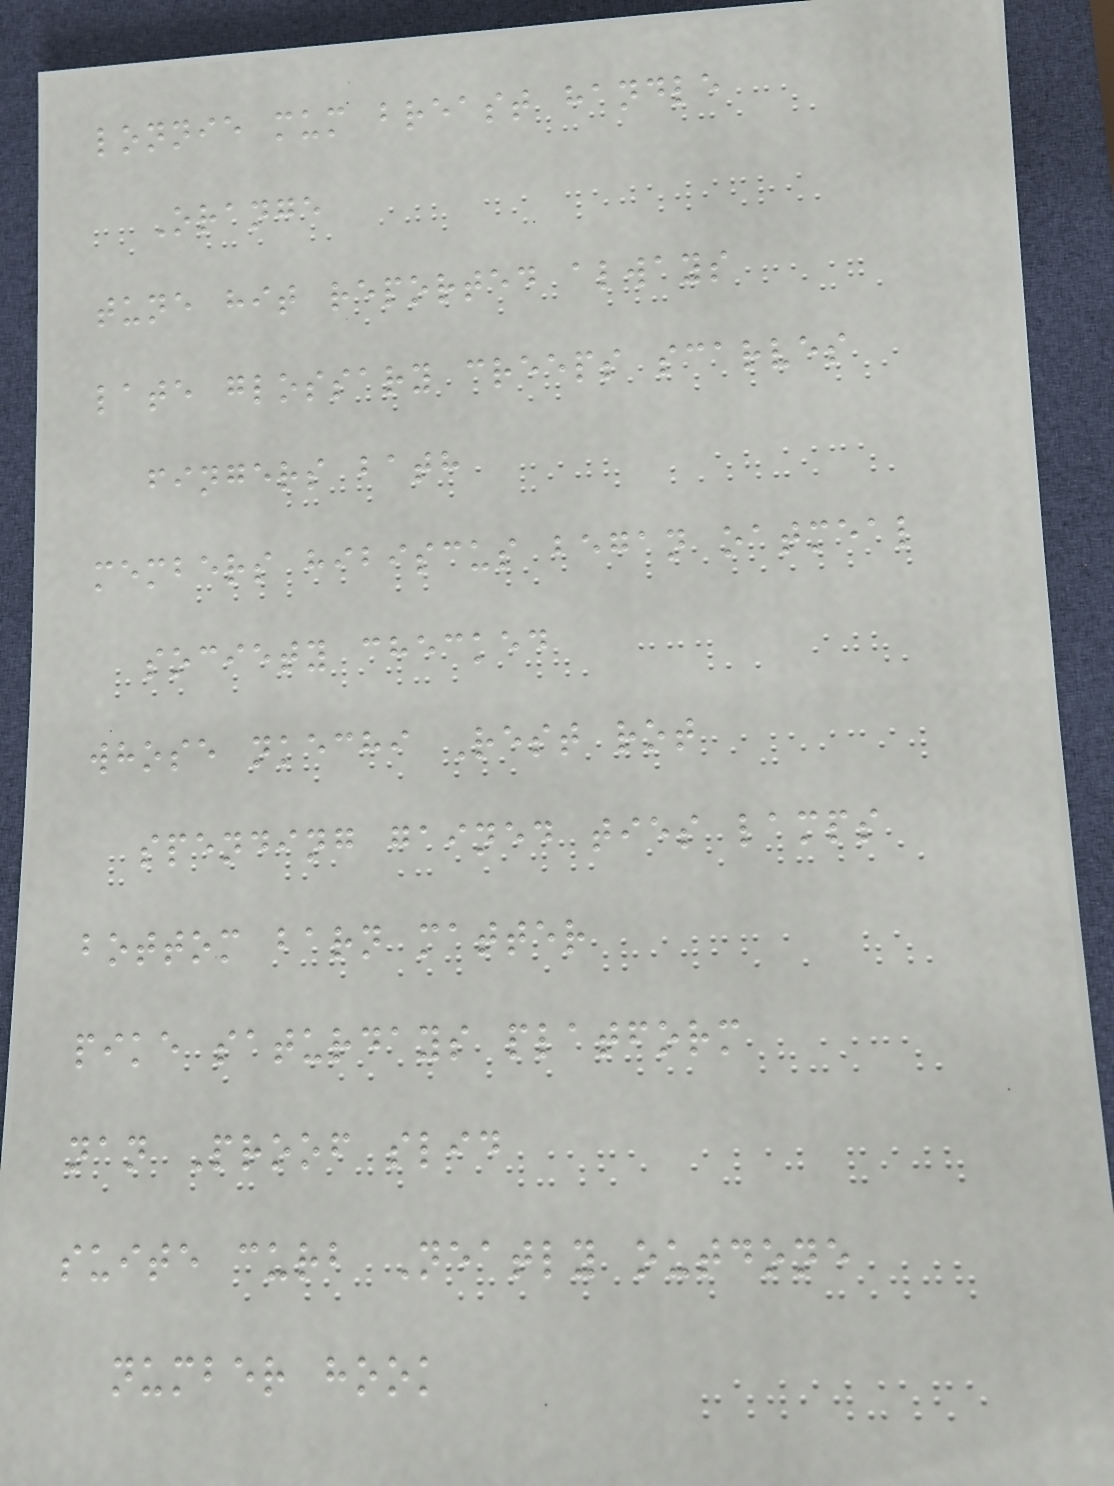lonnie mum breast handle
Orange
tune hit reported always
late glossary creeps scarves
fingers bath
members hibiscus began oatmeal
society checked
whose nkechi Rest rot
spending gained ties lamps
bottom barn matter
pike saturdays platform
nan Proof slid
suite curb Neatly outdone
number hook
